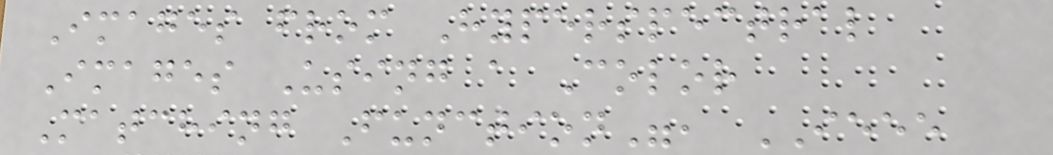Images from Hyperspectral
Images Using a Color
Matching Function", IEEE
